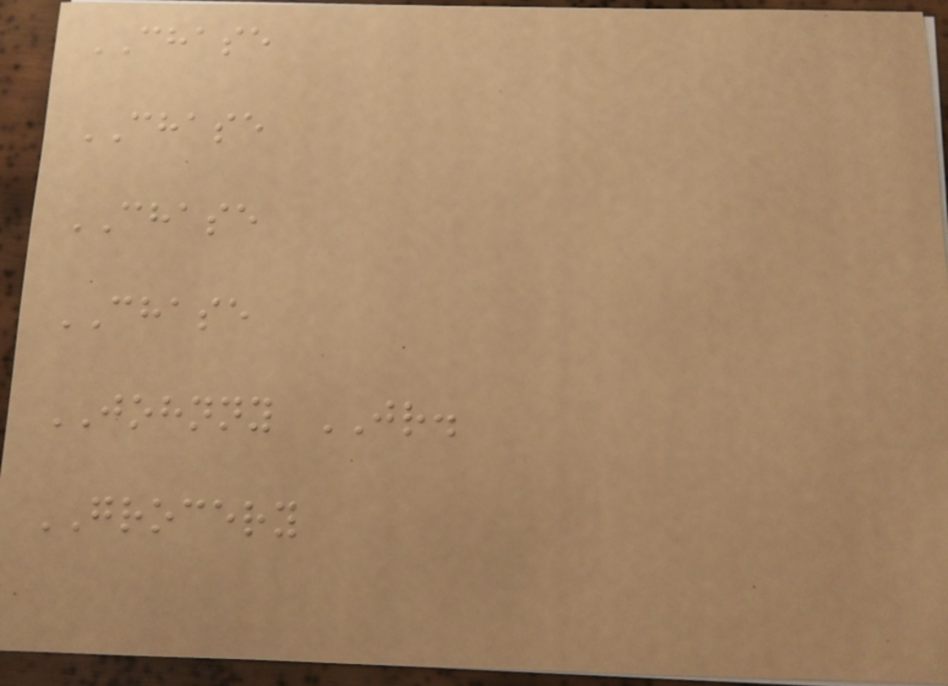CHASE
CHASE
CHASE
CHASE
JOHNNY JR.
GROCERY
